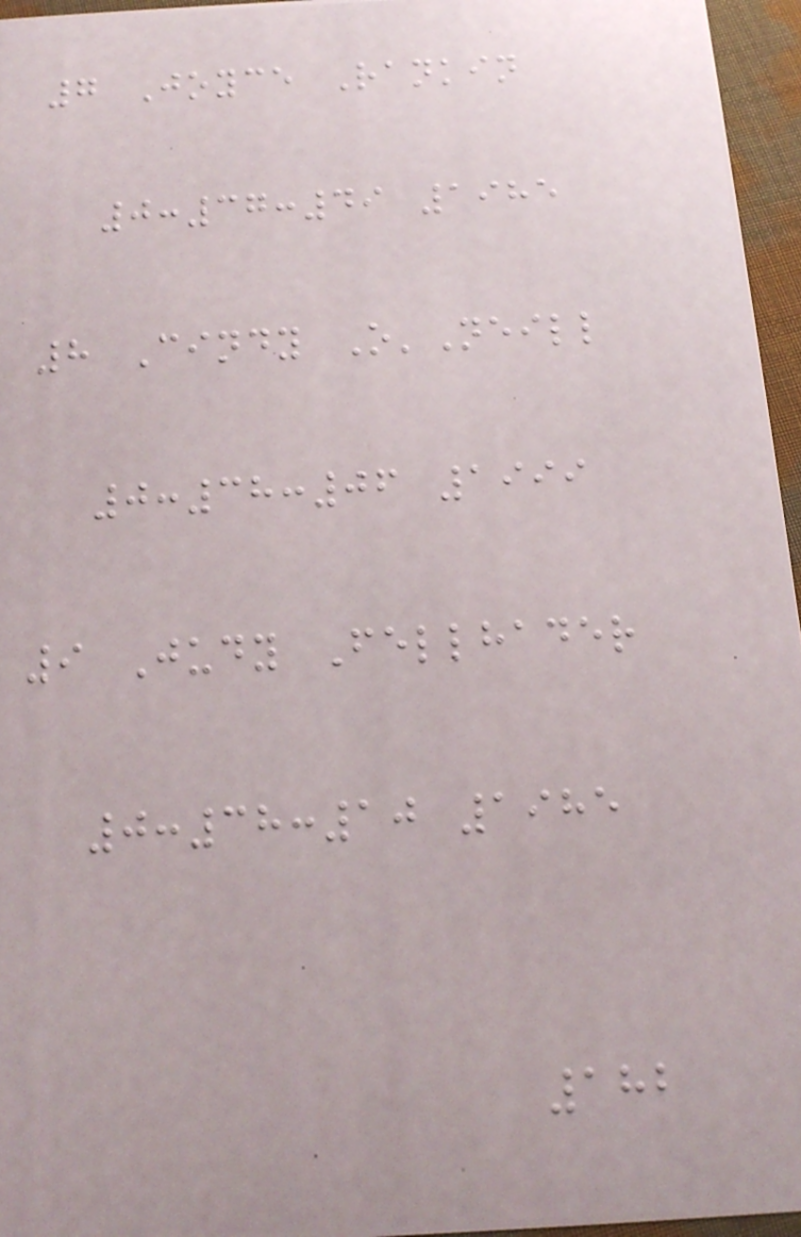7 Joyce Rankin
0:37:49 1985
8 Cindy O'Neill
0:38:06 1999
9 Judy Fellhader
0:38:10 1985
182
